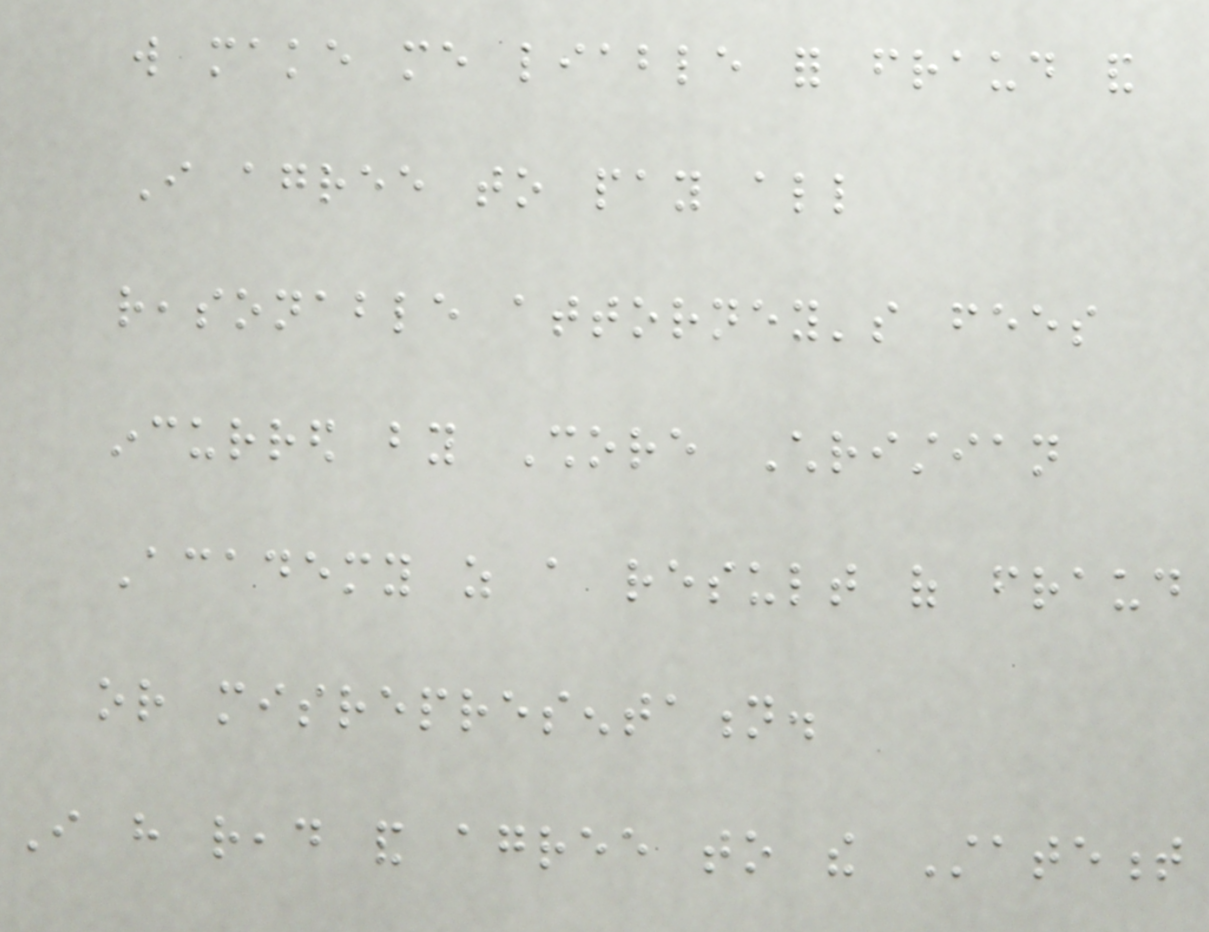will make me liable for fraud and
I agree to pay all
reasonable attorney's fees
incurred by Shore Christian
Academy as a result of fraud
or misrepresentation.
I have read and agree to the Statement
